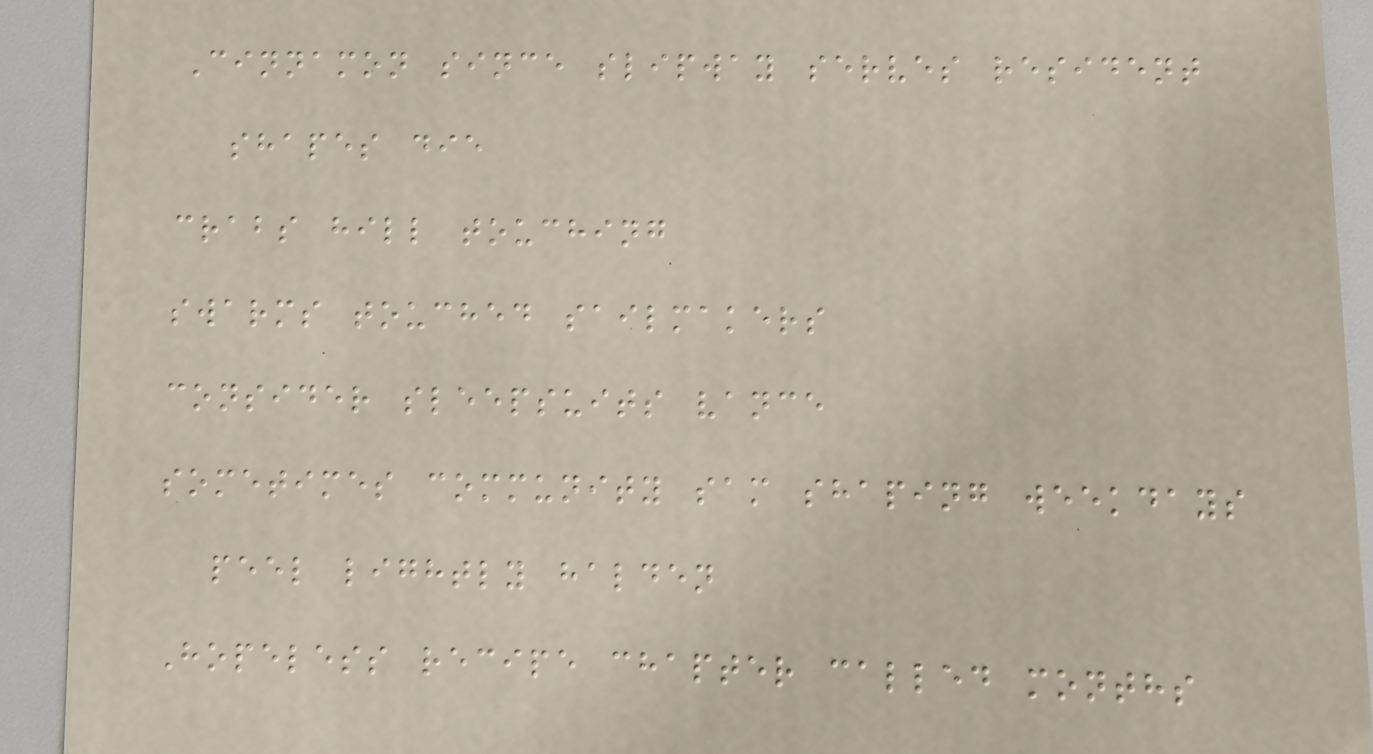Cinnamon since slipway serves resident
shapes die
crabs hill touching
swarms touched sailmakers
consider sleepsuits vance
sometimes community sam shaping weekdays
peel lightly halden
Hopeless recipe chapter called months
